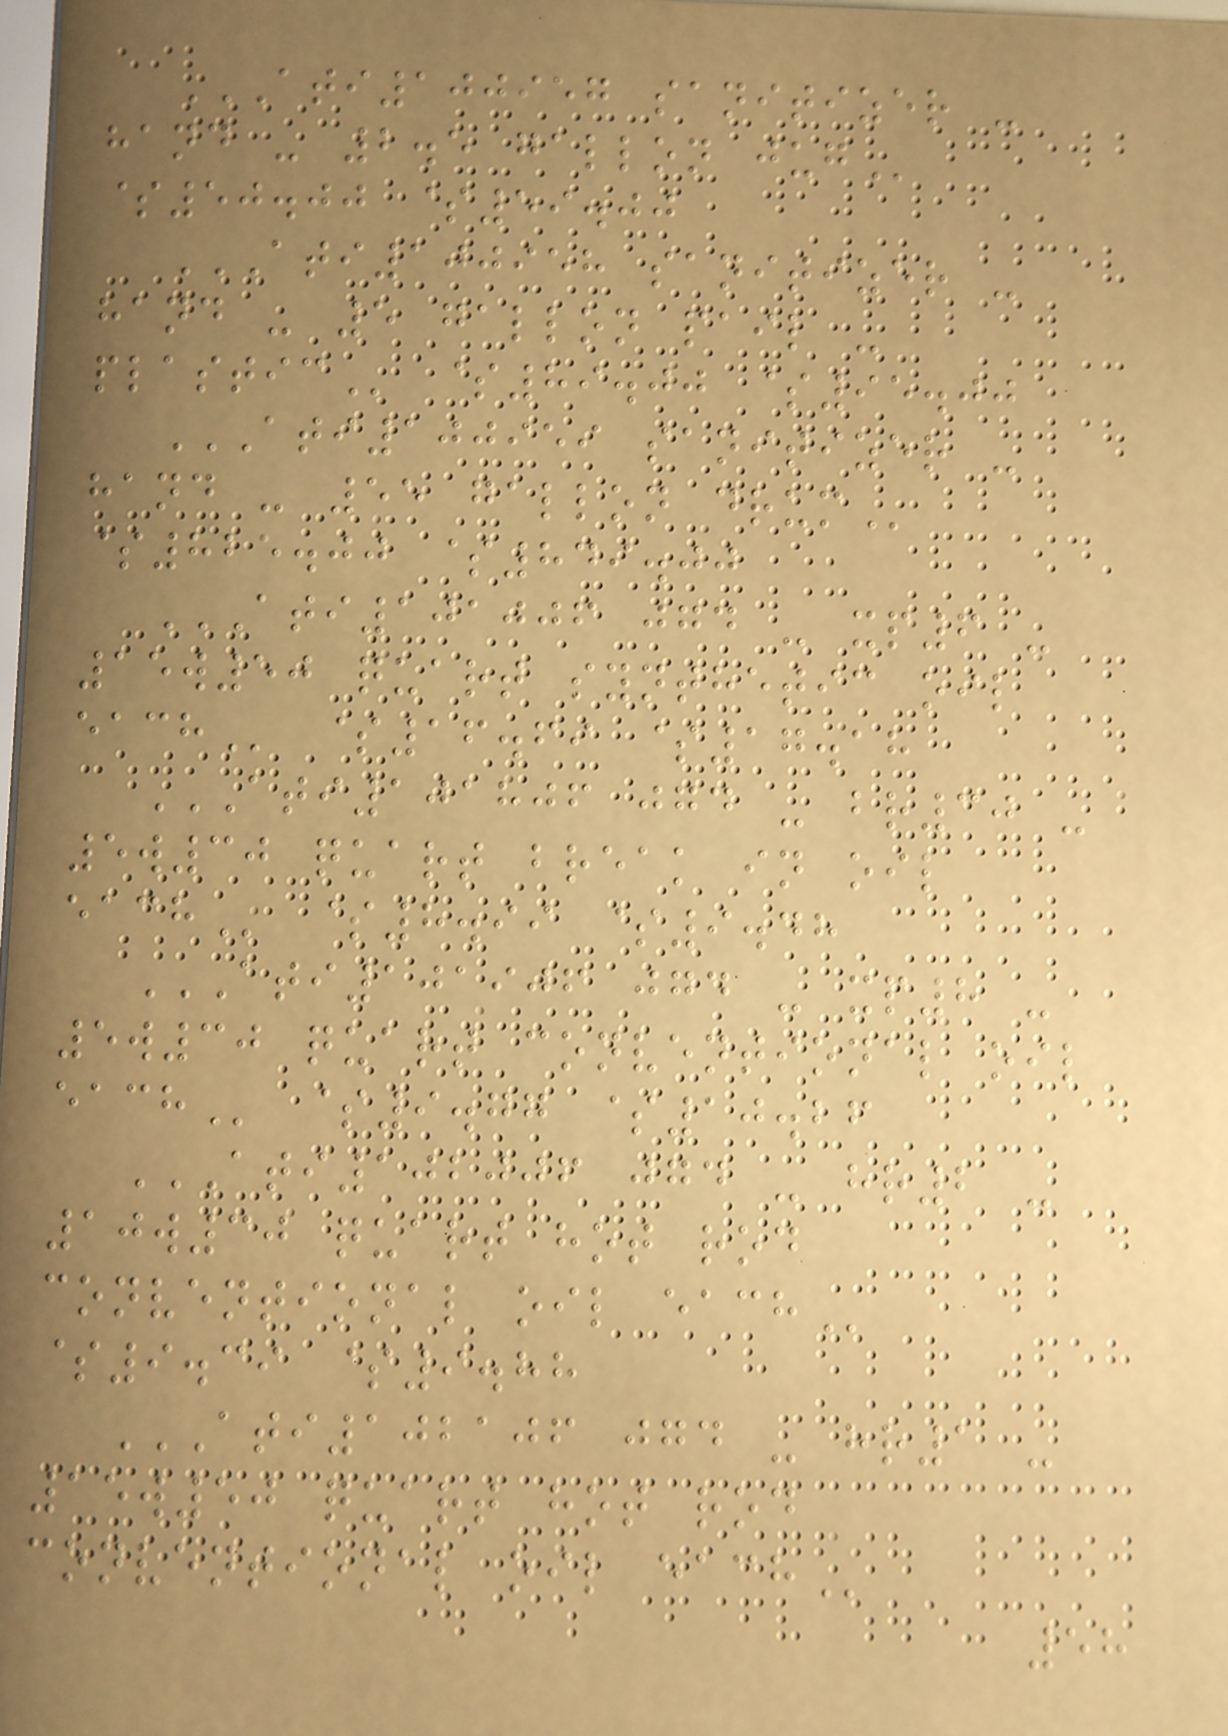ATI100957 SANITIZER -
HAND - 2.5 GALLON JUG
$50.00 $59.00
ATI100958 SANITIZER -
HAND - 5 GALLON PAIL -
PLASTIC $89.00 $95.00
ATI100959 SANITIZER -
HAND - 55 GALLON DRUM
$825.00 $849.00
ATI101006 JGD - XP6 -
15W50 QUART SYNTHETIC OIL
EACH $16.69 $17.18
ATI101806 JGD - BR30 -
5W30 QUART BREAK IN OIL
EACH $8.99 $9.48
ATI101906 JGD - XP8 -
5W30 QUART CONVENTIONAL OIL
EACH $9.77 $10.26
ATI102006 JGD - HR2 -
10W30 QUART HOT ROD
CONVENTIONAL OIL EACH
$9.39 $9.88
ATI102106 JGD - HR1 -
15W50 QUART HOT ROD
CONVENTIONAL OIL EACH
58
